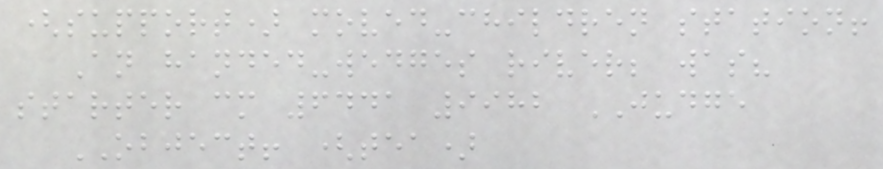(support) moved-children station!
An handed-wedges river; was?
starter cm 6441 9982 JUDGE
OBJECT! (tea)
